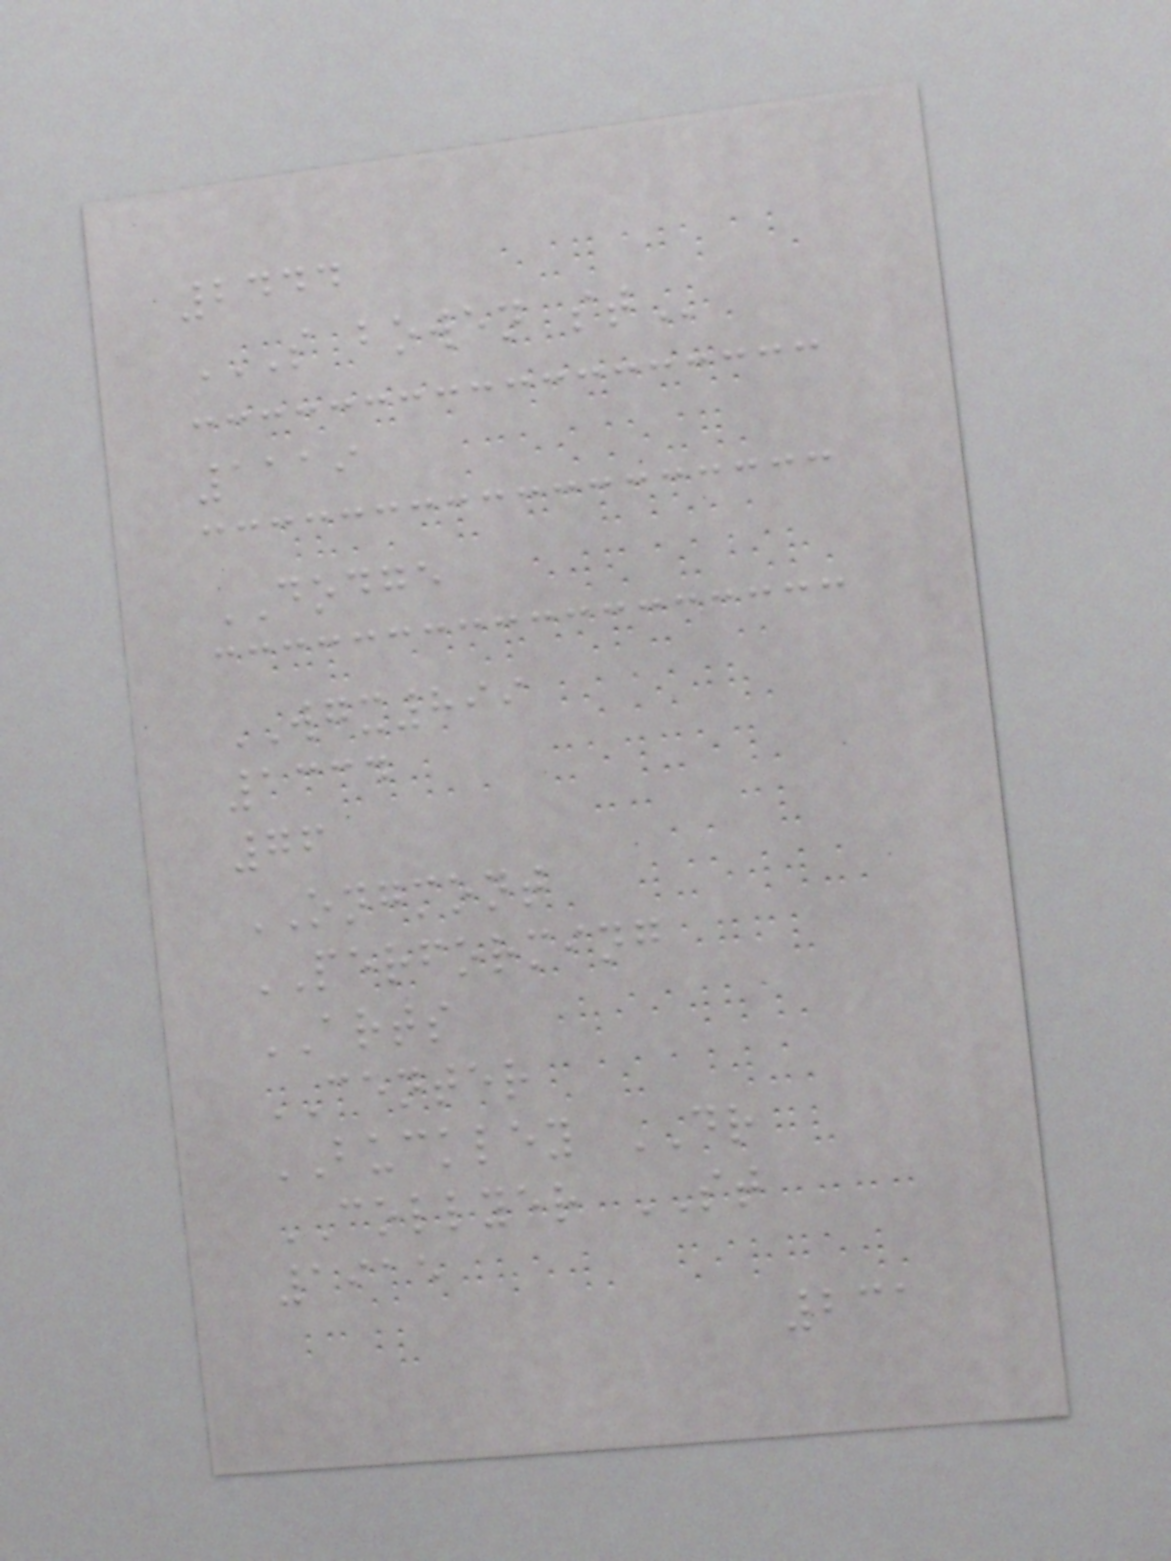2444
S BOWEN ST
1119
DODGE
WGX899
1334
76
ONGMONT
PERFORMING
ARTS
CENTER
BUCKLEY DR
COLLYER ST
1915
231
